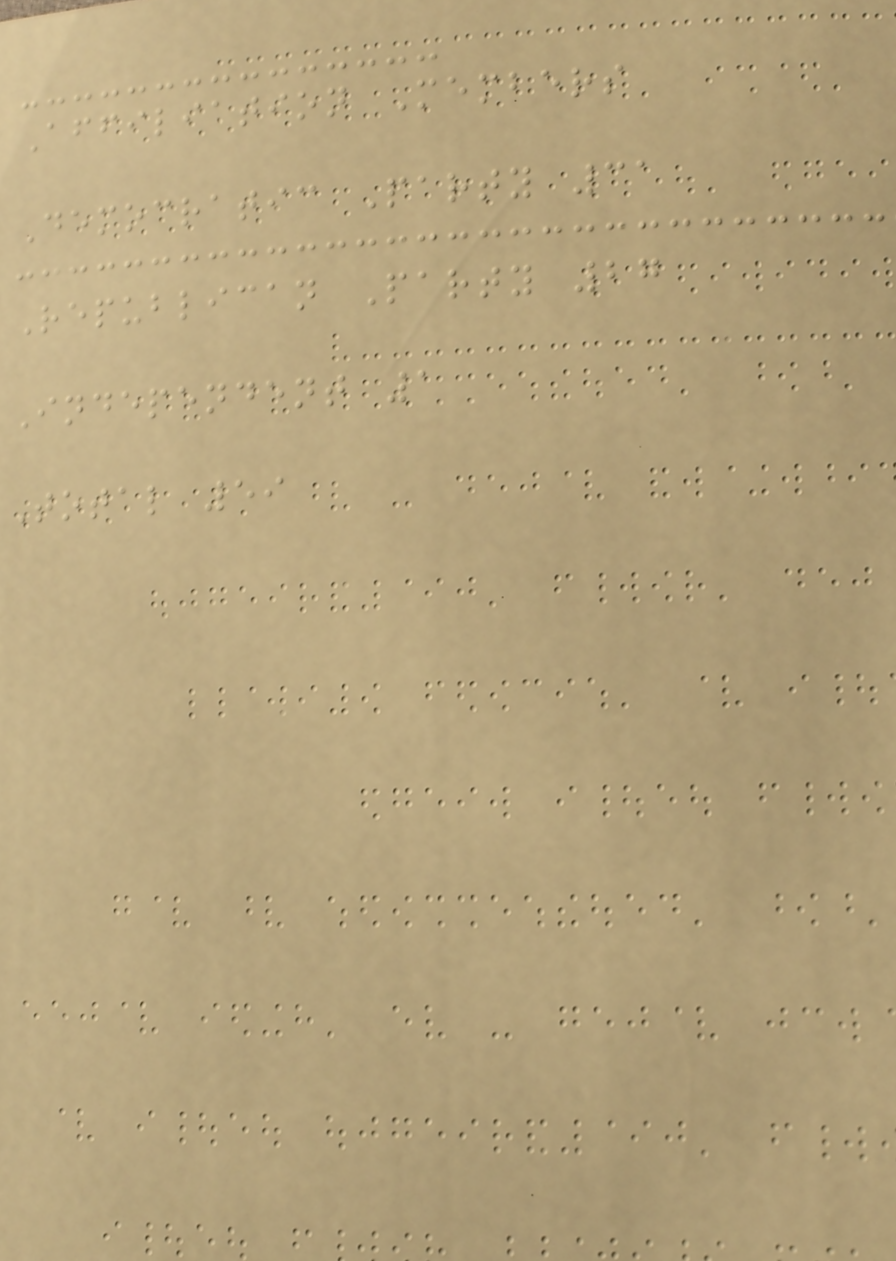Affiliation Members
Democratic Party 31
Republican Party 27
Independent 1
Total 59
